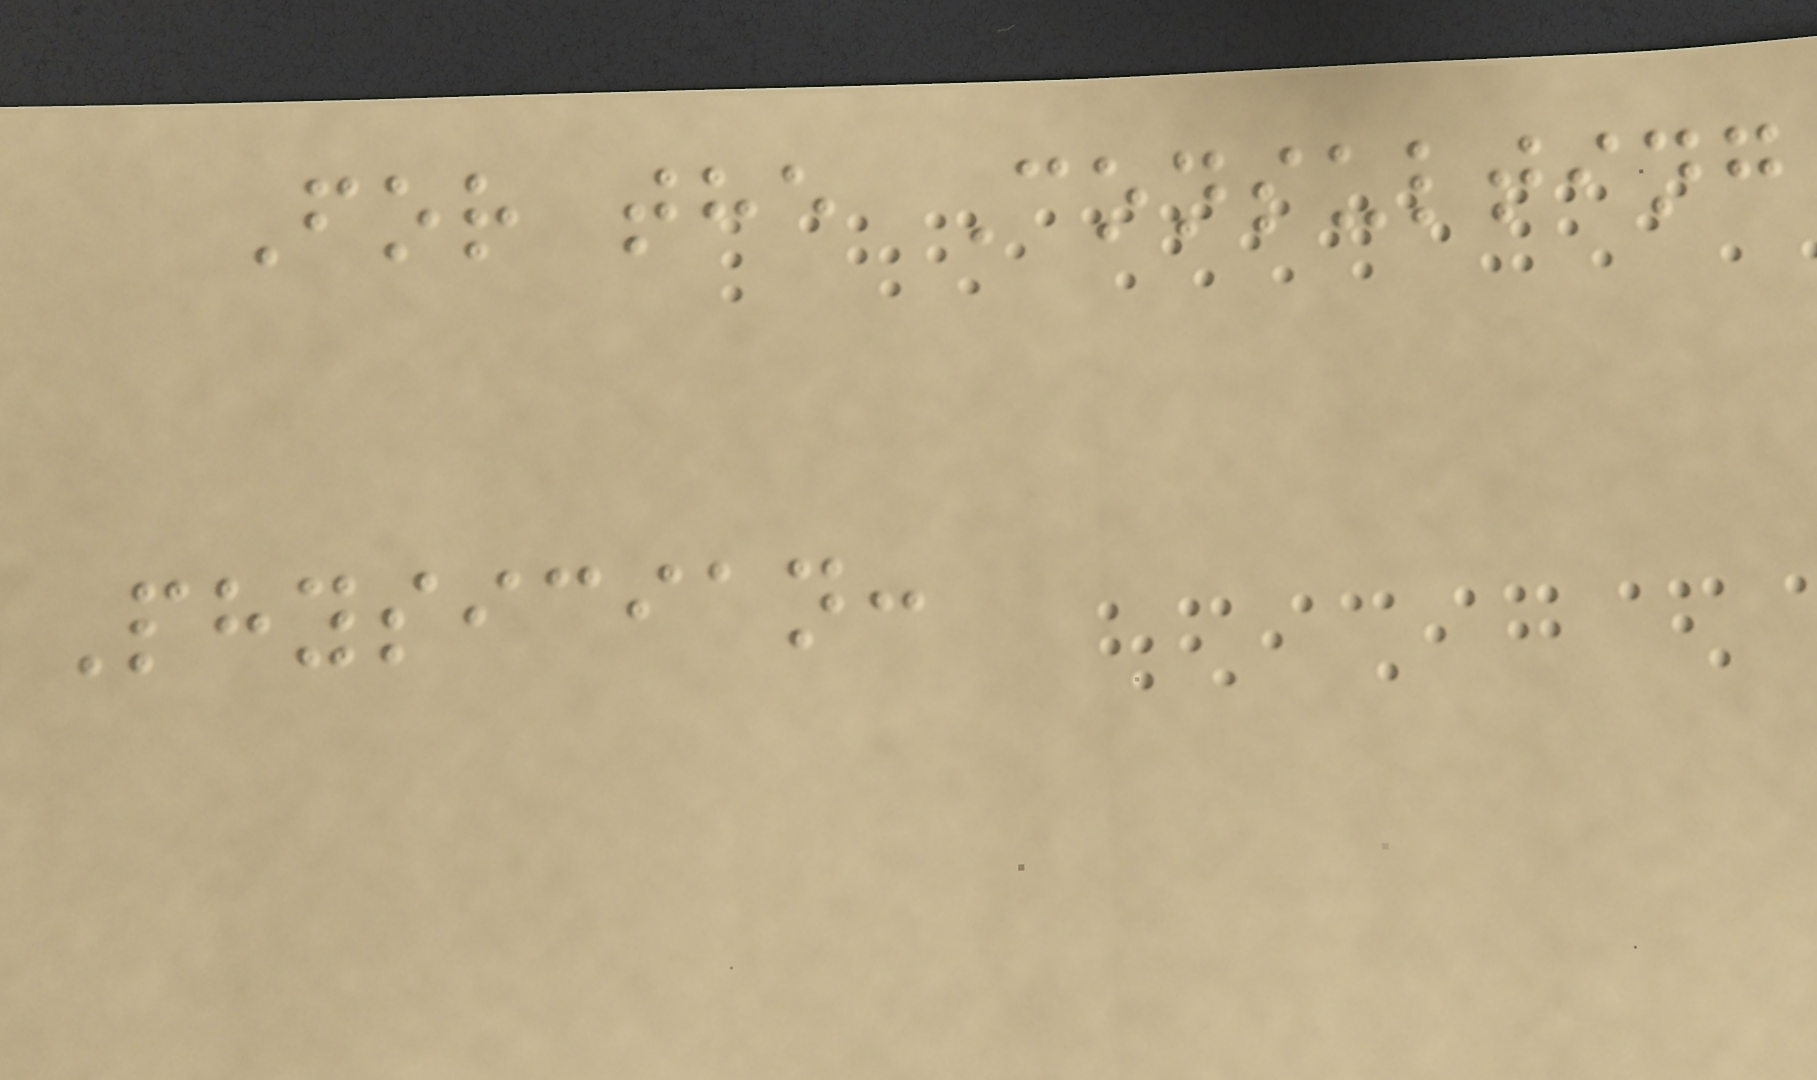For the Consulting
Physician:
